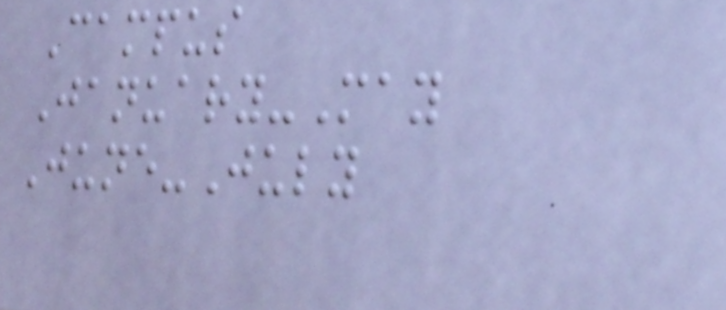Campus
January-May
June-July
